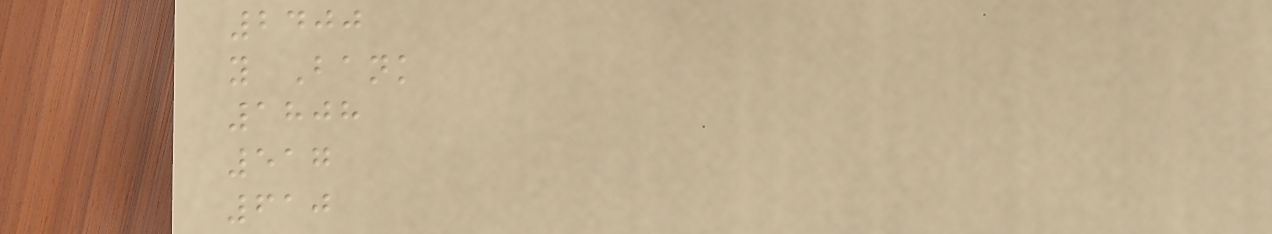2400
y Bank
1808
517
610
